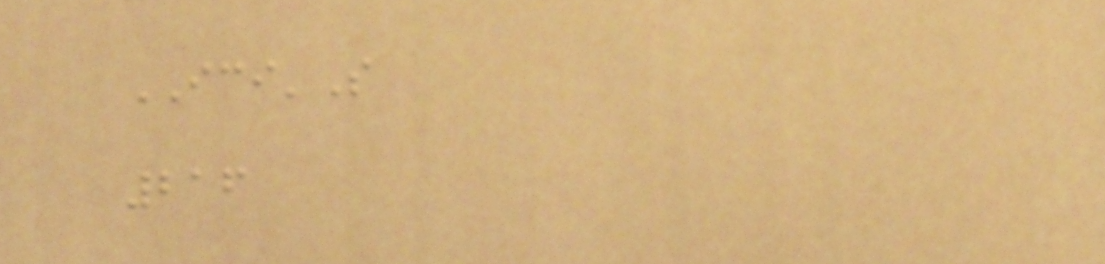ICI'S
216
